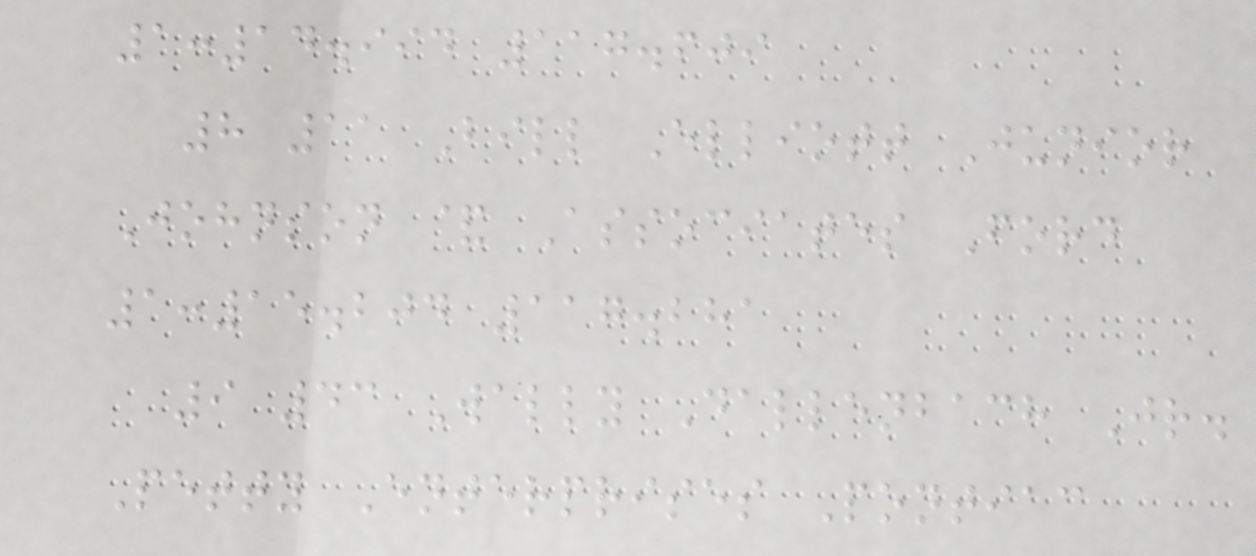1:14.994 117.609
8 11 Bill Elliott Junior
Johnson & Associates Ford
1:15.204 117.281
9 43 Wally Dallenbach Jr.
Petty Enterprises Pontiac
